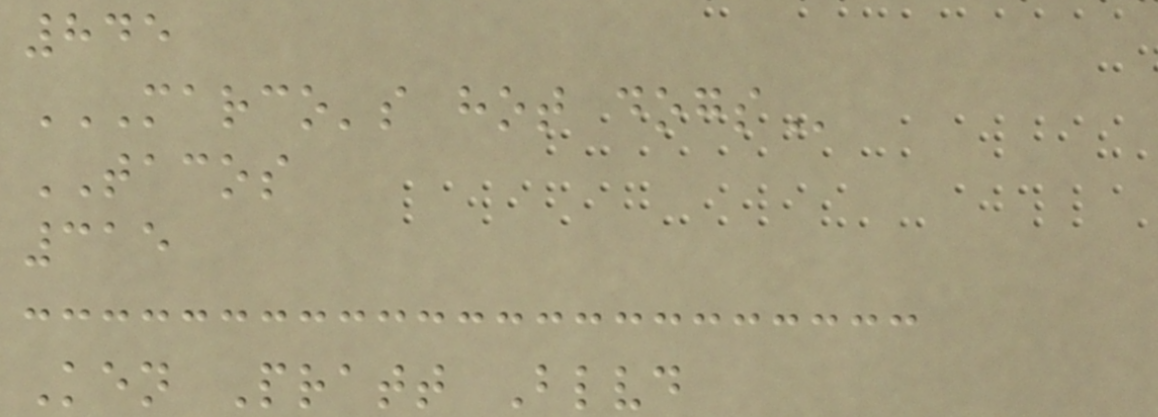845
MARCO'S HOT DOGS
TACOS
315
Ken Pratt Blvd
